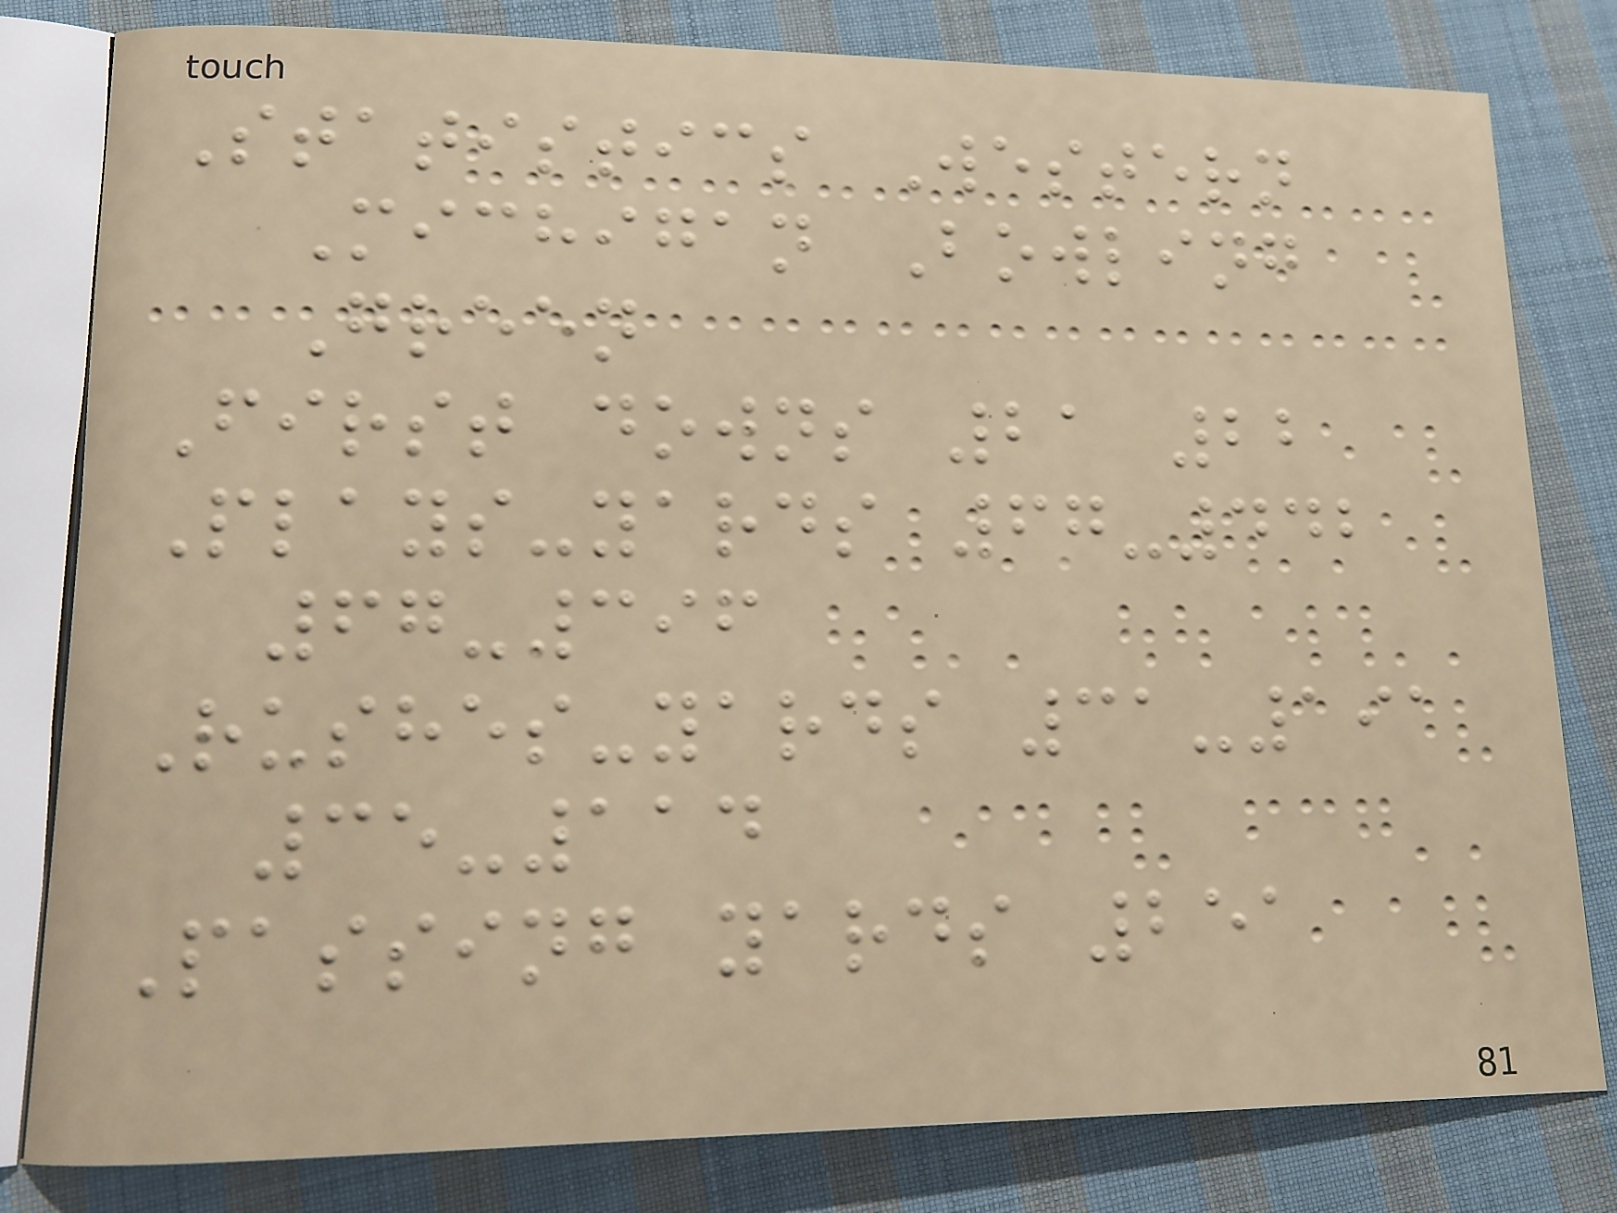Statistics Western
Michigan Bowling
Green
First downs 21 22
Plays-yards 67-442
67-396
Rushes-yards 31-191
35-114
Passing yards 251
